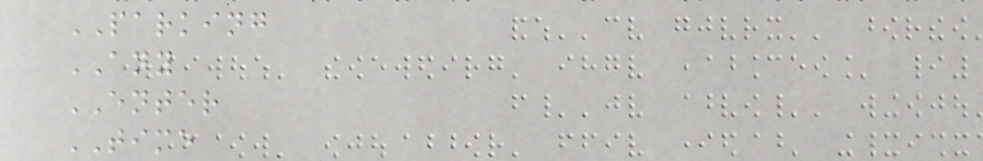PARKING
ANY
ENTER
TIME
